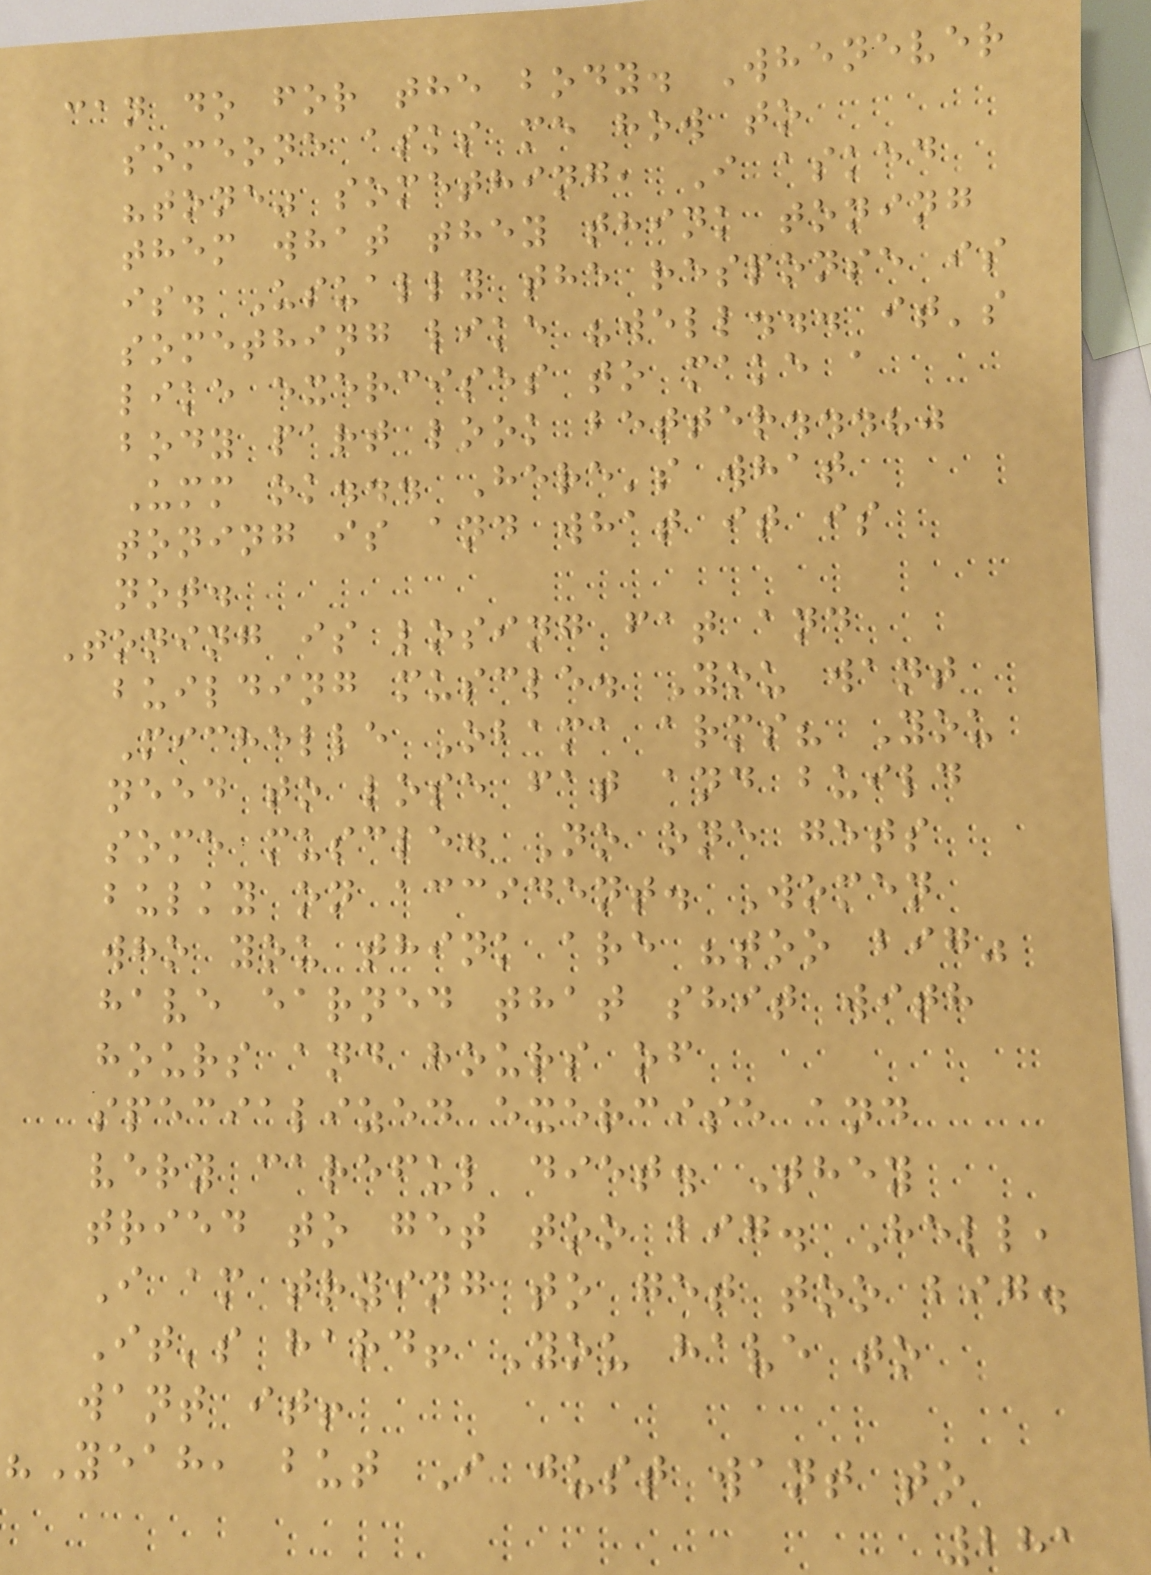can do for the body. Whenever
someone asks me how to
"tone" something, I asked
them what they think toning
is. Usually the response is
something like "well... it's
like exercises to make a
body part look better...?"
Umm ok... Here's what
toning is and what it is
not.
Toning is losing fat and
building muscle. You want
Michelle Obama arms? You
need to lose fat and build
some muscle. No one gets
bulky on accident. Women
who you think are "too big"
have earned that shit with
hours and hours of
specialized exercise and
very careful diet. They
tried to get too big. Hell,
I am trying to get too big.
It's hard! You have to
want it!
"Yeah, but I just want to
281
